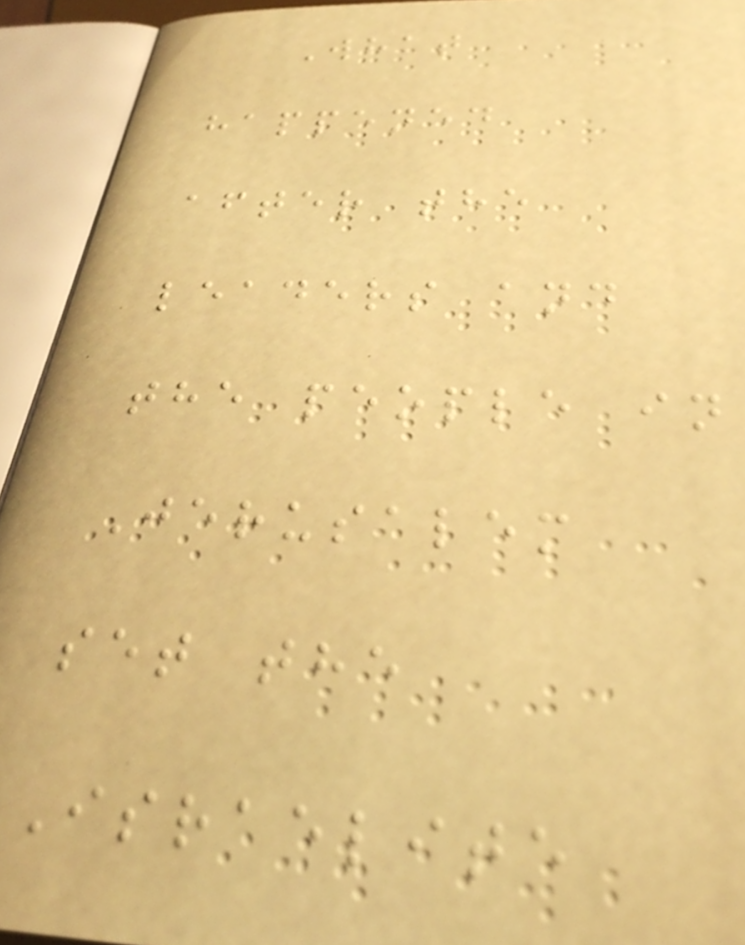What
happened
after the
leaders and
the people in
Jerusalem
set the
Israelite
